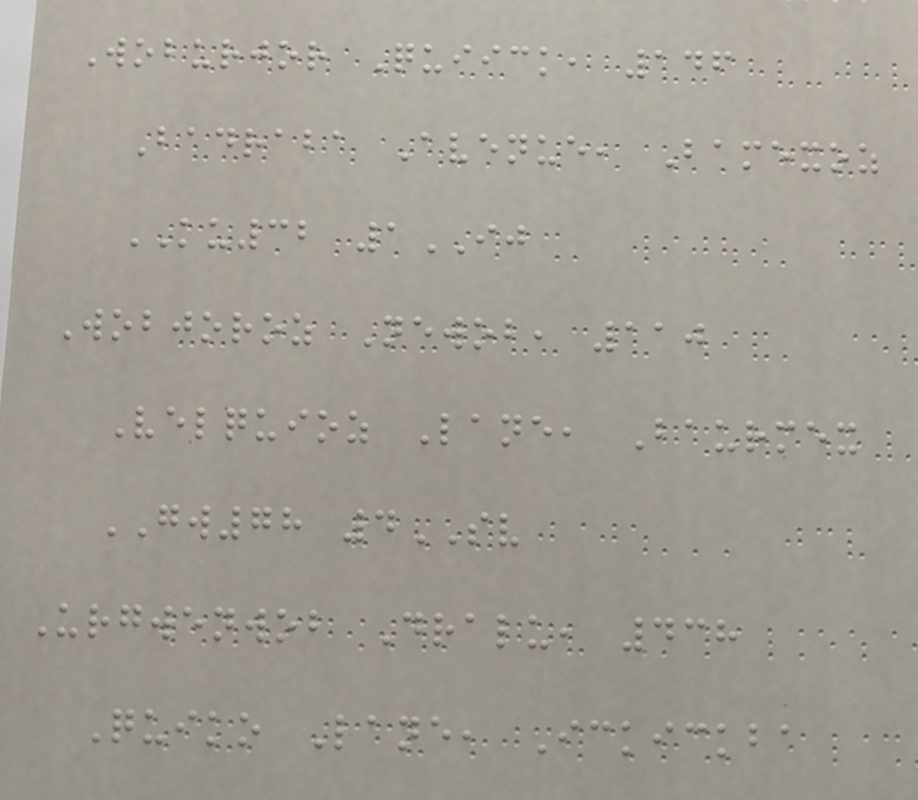Woburjor Quiick, 146
Badraba Avenue, Bamexoz
KU32 1IJ
Wobjoroz Newob, 110
Velquioz Lane, Baurmex
GW78 4SV
Urgwenwob Dralu, 438
Quiko Lane, Ickickba
